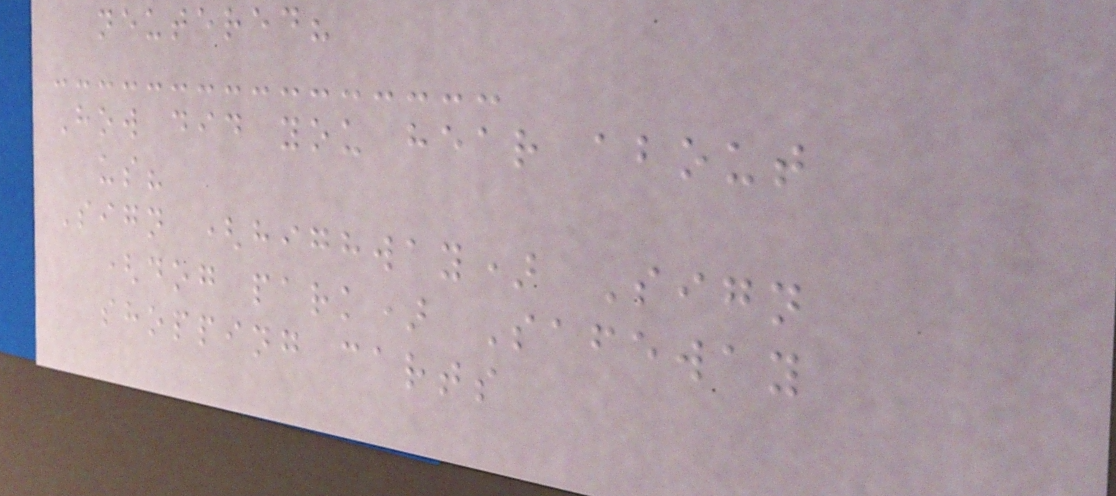neutered?
How did you hear about
us?
Sign (highway) Sign
(dog park) Safeway
shopping carts
